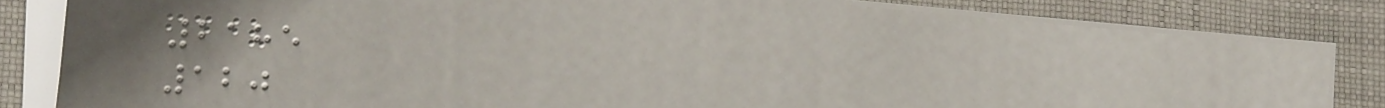2185
120
